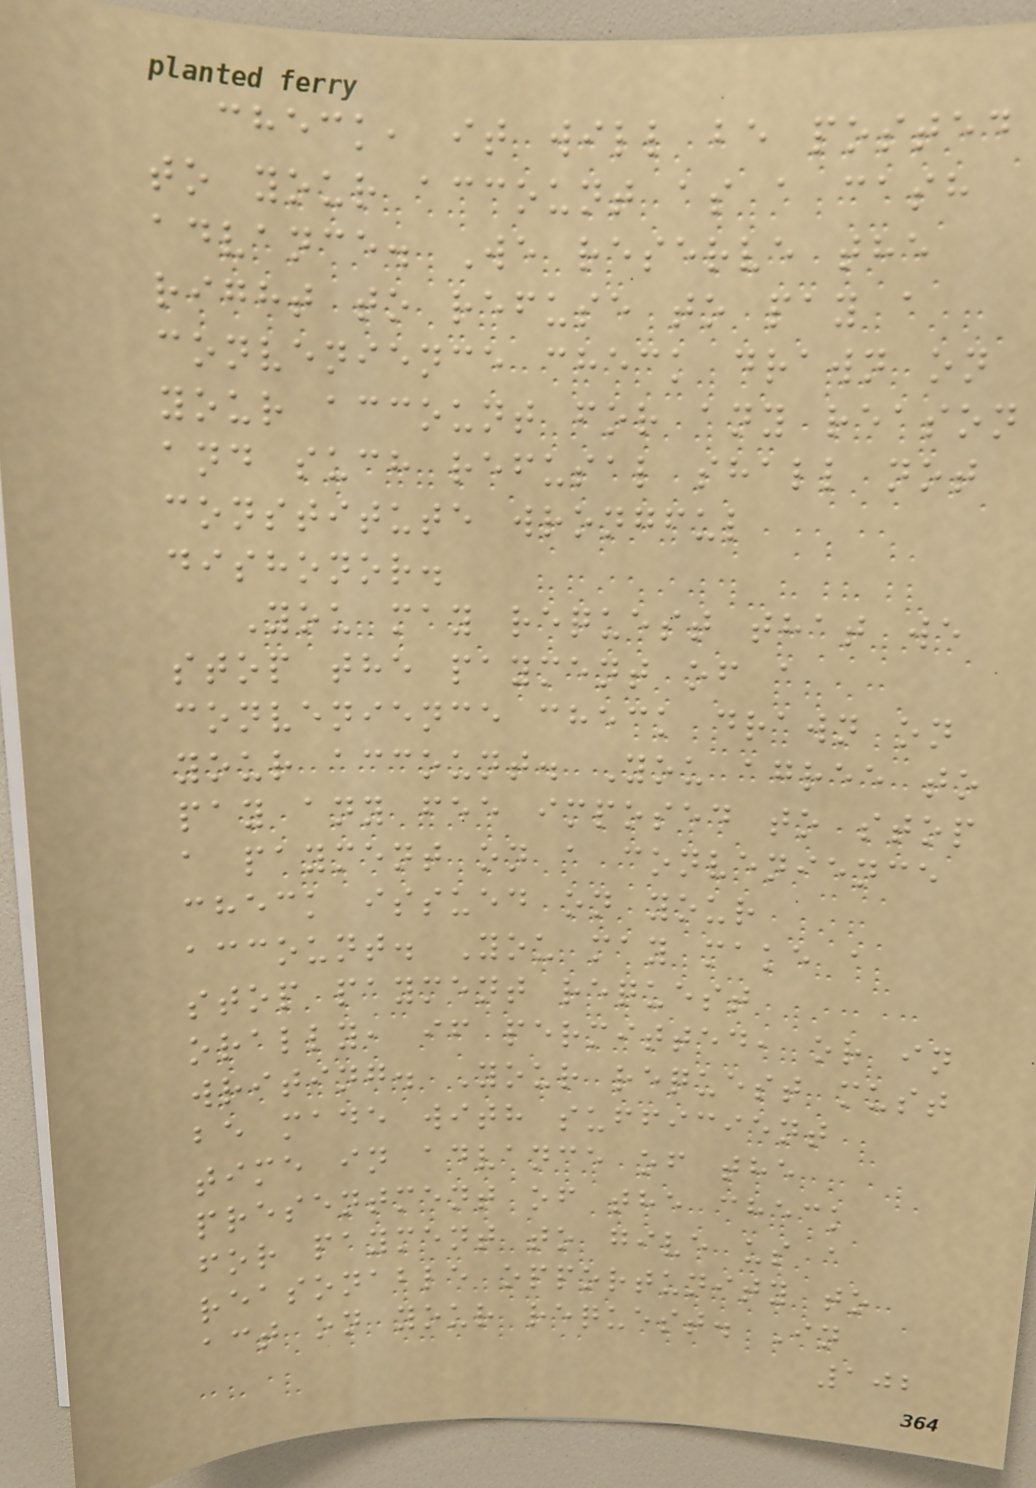check, it will be posted
to your account as a cash
advance. We reserve the
right to refuse to pay a
convenience check drawn on
your account for any reason
and such refusal shall not
constitute wrongful
dishonor.
You may request that we
stop the payment of a
convenience check drawn on
your account. You agree to
pay any fee imposed to stop
a payment on a convenience
check issued on your
account. You may make a
stop payment request
orally, if permitted, or in
writing. Your request must
be made with sufficient
time in advance of the
presentment of the check
for payment to give us a
reasonable opportunity to
act on your request. In
102
